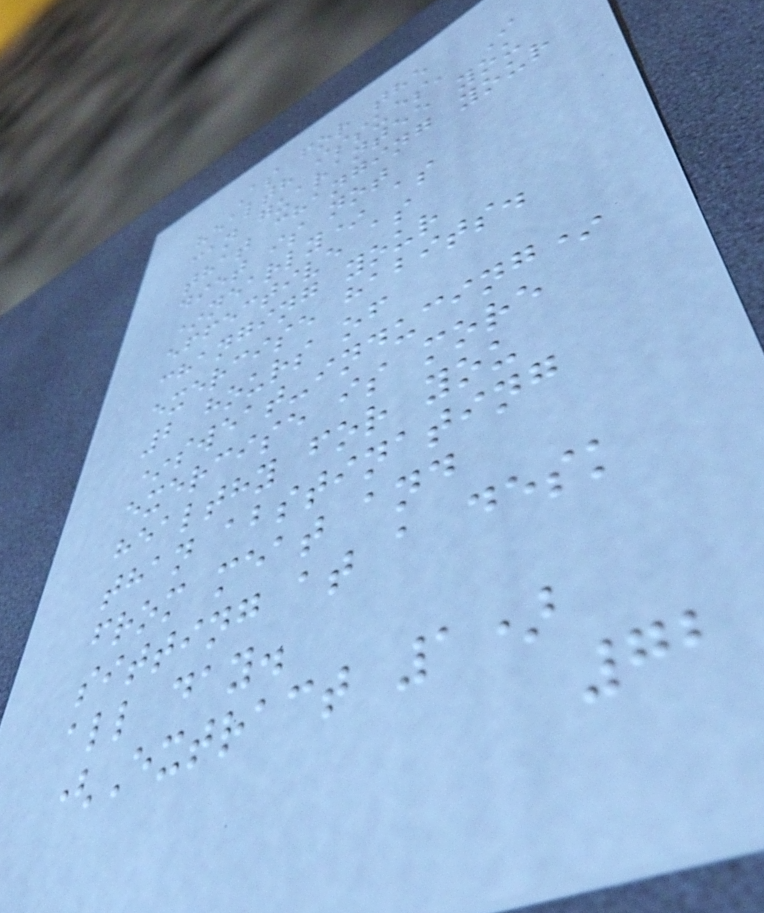As for the
health issues, I
can guarantee you
that changing your
diet is not
*nearly* as
effective as
changing your
exercise habits.
2 hours of
*sweat-inducing*
exercise is more
healthy for you
than abstinating
from meat and
sitting at a desk
all day.
(Extract 1)
72
